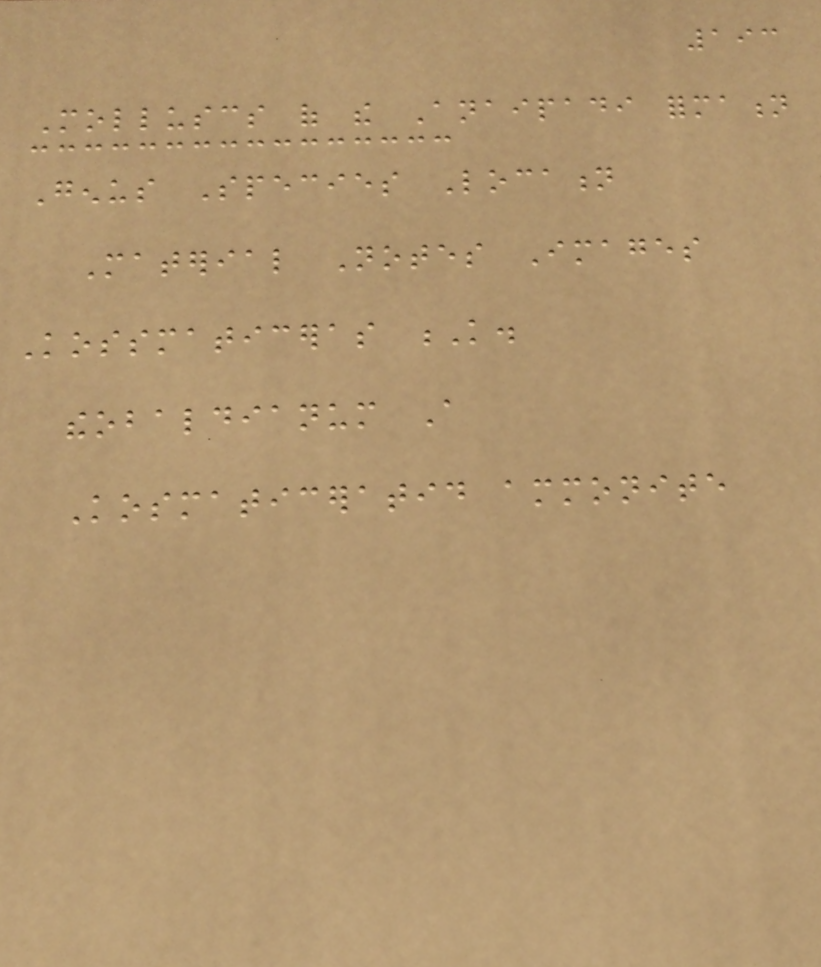193
Molluscs of the Anaipadi formation
Genus Species Location
Material Notes Images
Kossmaticeras K.
theobaldianum A
Kosmaticeratid ammonite
